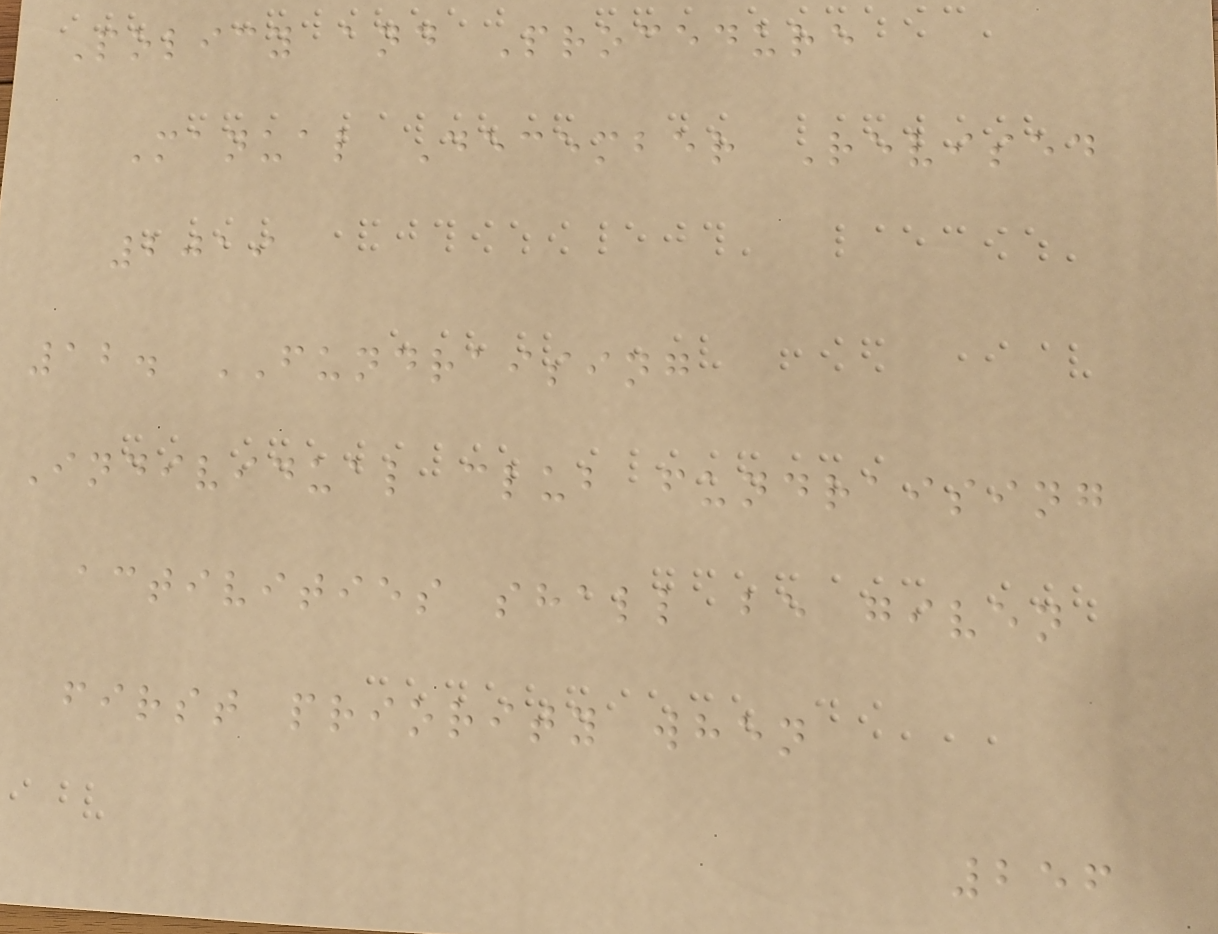Policy and Procedure
Manual December Revised
2019
12. FUNDRAISING
Individual club fundraising
activities shall be given
first priority when
256
